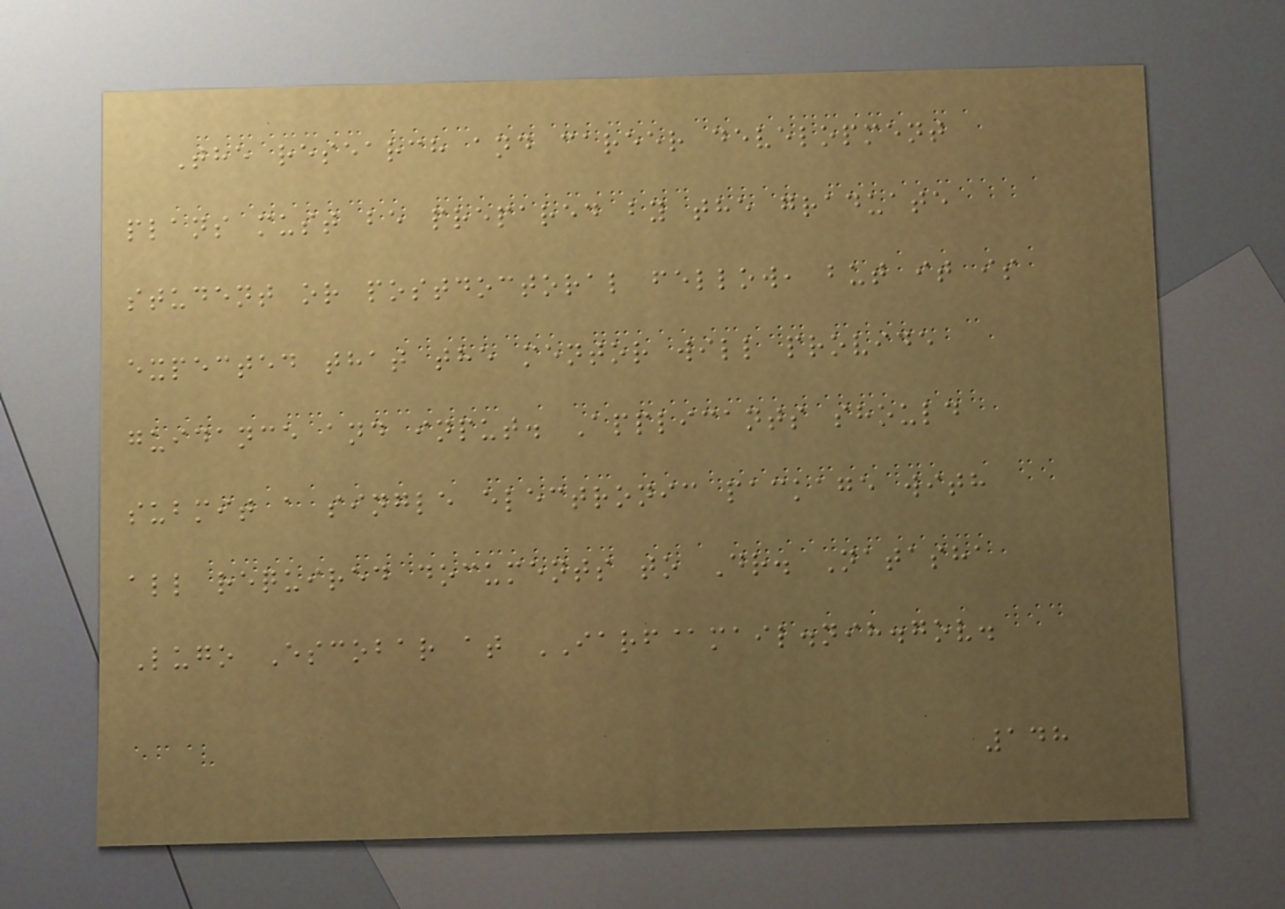The research and career development
plans must be prepared by the graduate
student or postdoctoral fellow, but it is
expected that the mentor will provide
guidance and input. Applicants should
submit a single electronic package with
all required documents to Dr. Natasha
Lugo Escobar at IARF@mail.nih.gov.
148
